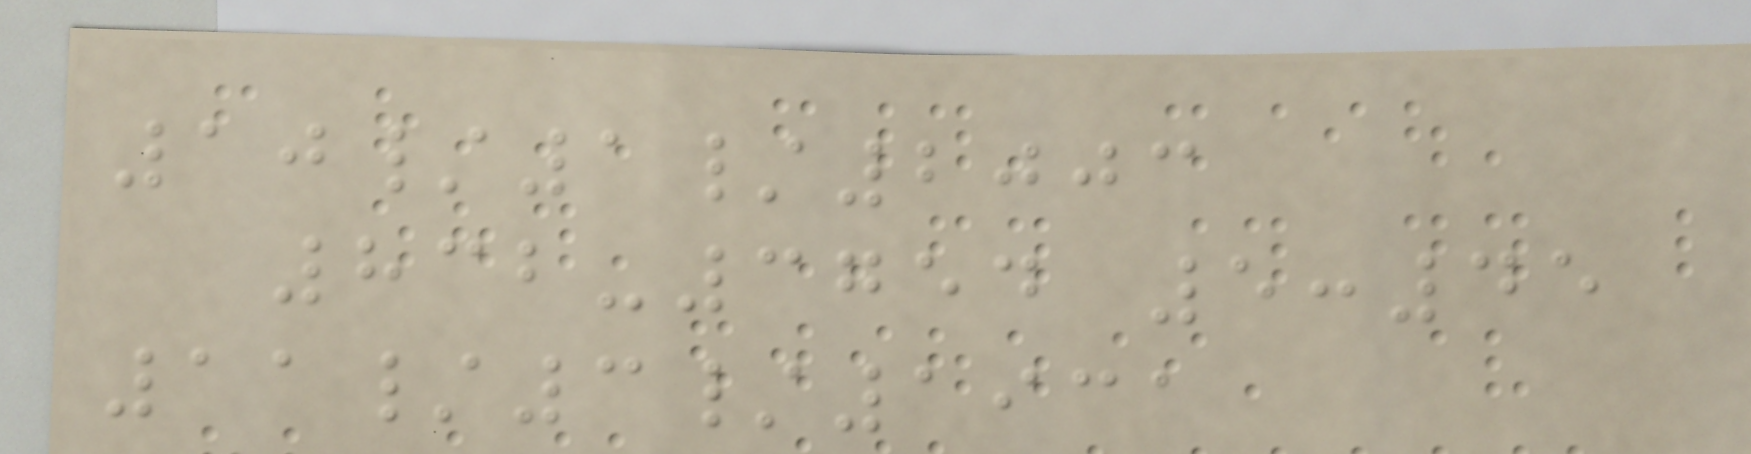10/1/2003
832-3754 5:45
11/3/1931
